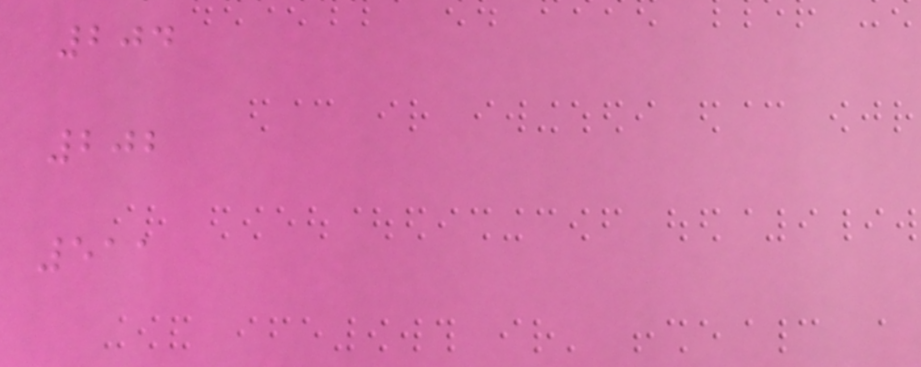204
202
511
